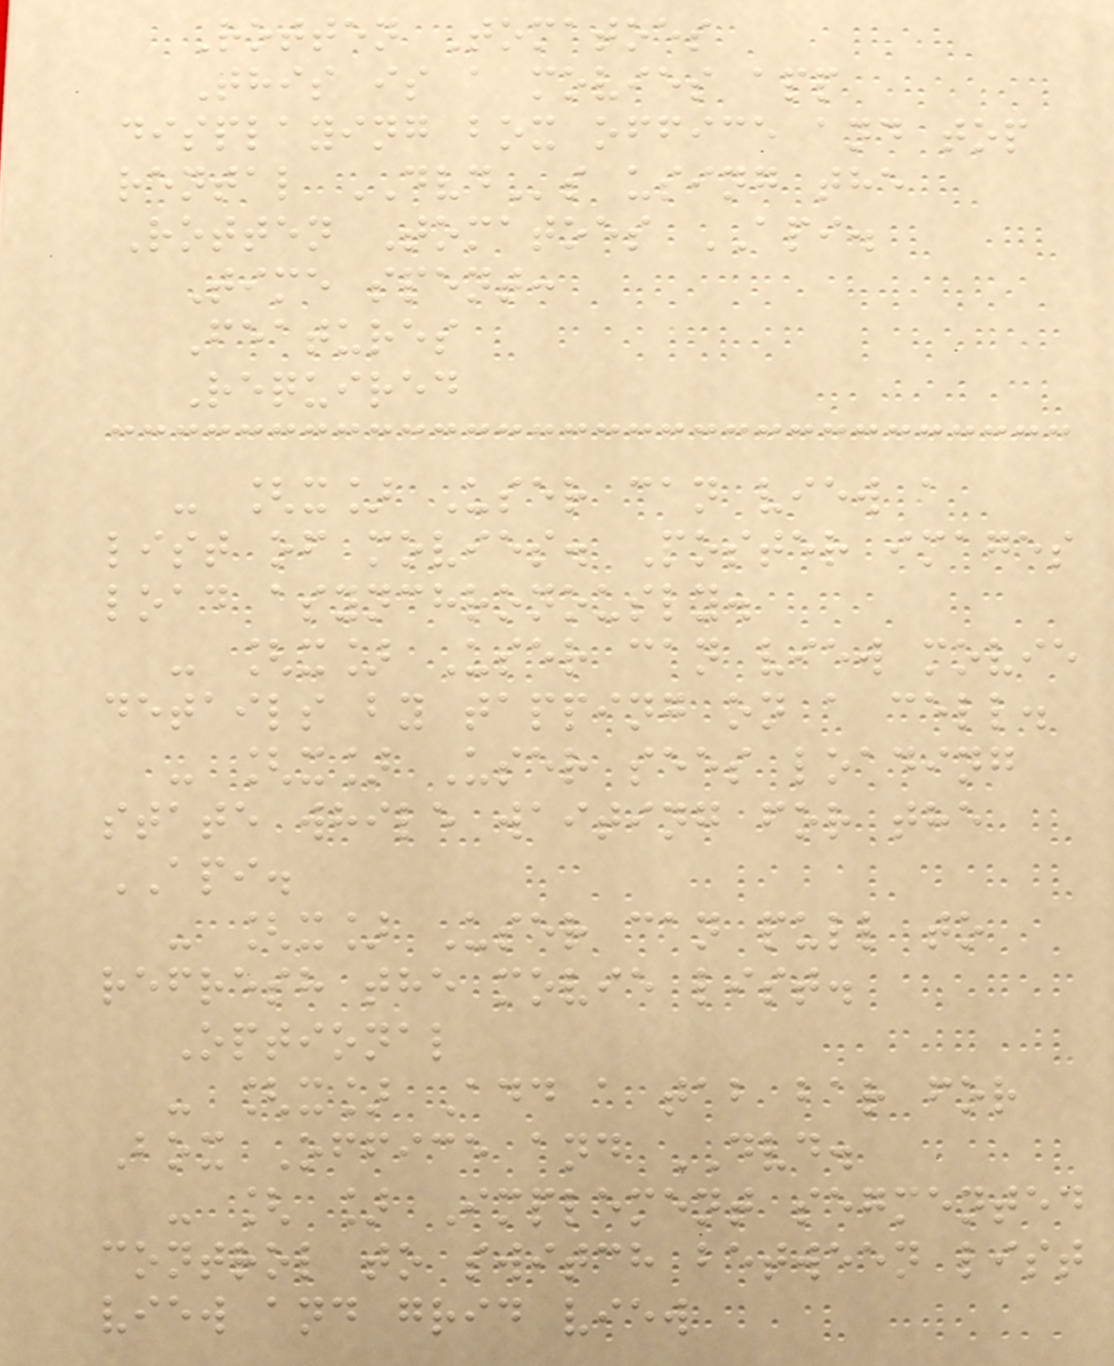Rotten Tomatoes
This is a movies app
displaying box office and top
rental DVDs using the
Rotten Tomatoes API.
Time spent:
Features
Required
- [x] User can view a
list of movies. Poster images
load asynchronously.
- [x] User can view movie
details by tapping on a cell.
- [x] User sees loading
state while waiting for the
API.
- [x] User can pull to
refresh the movie list.
Optional
- [x] Add a tab bar for
Box Office and DVD.
- [ ] Implement segmented
control to switch between list
view and grid view
